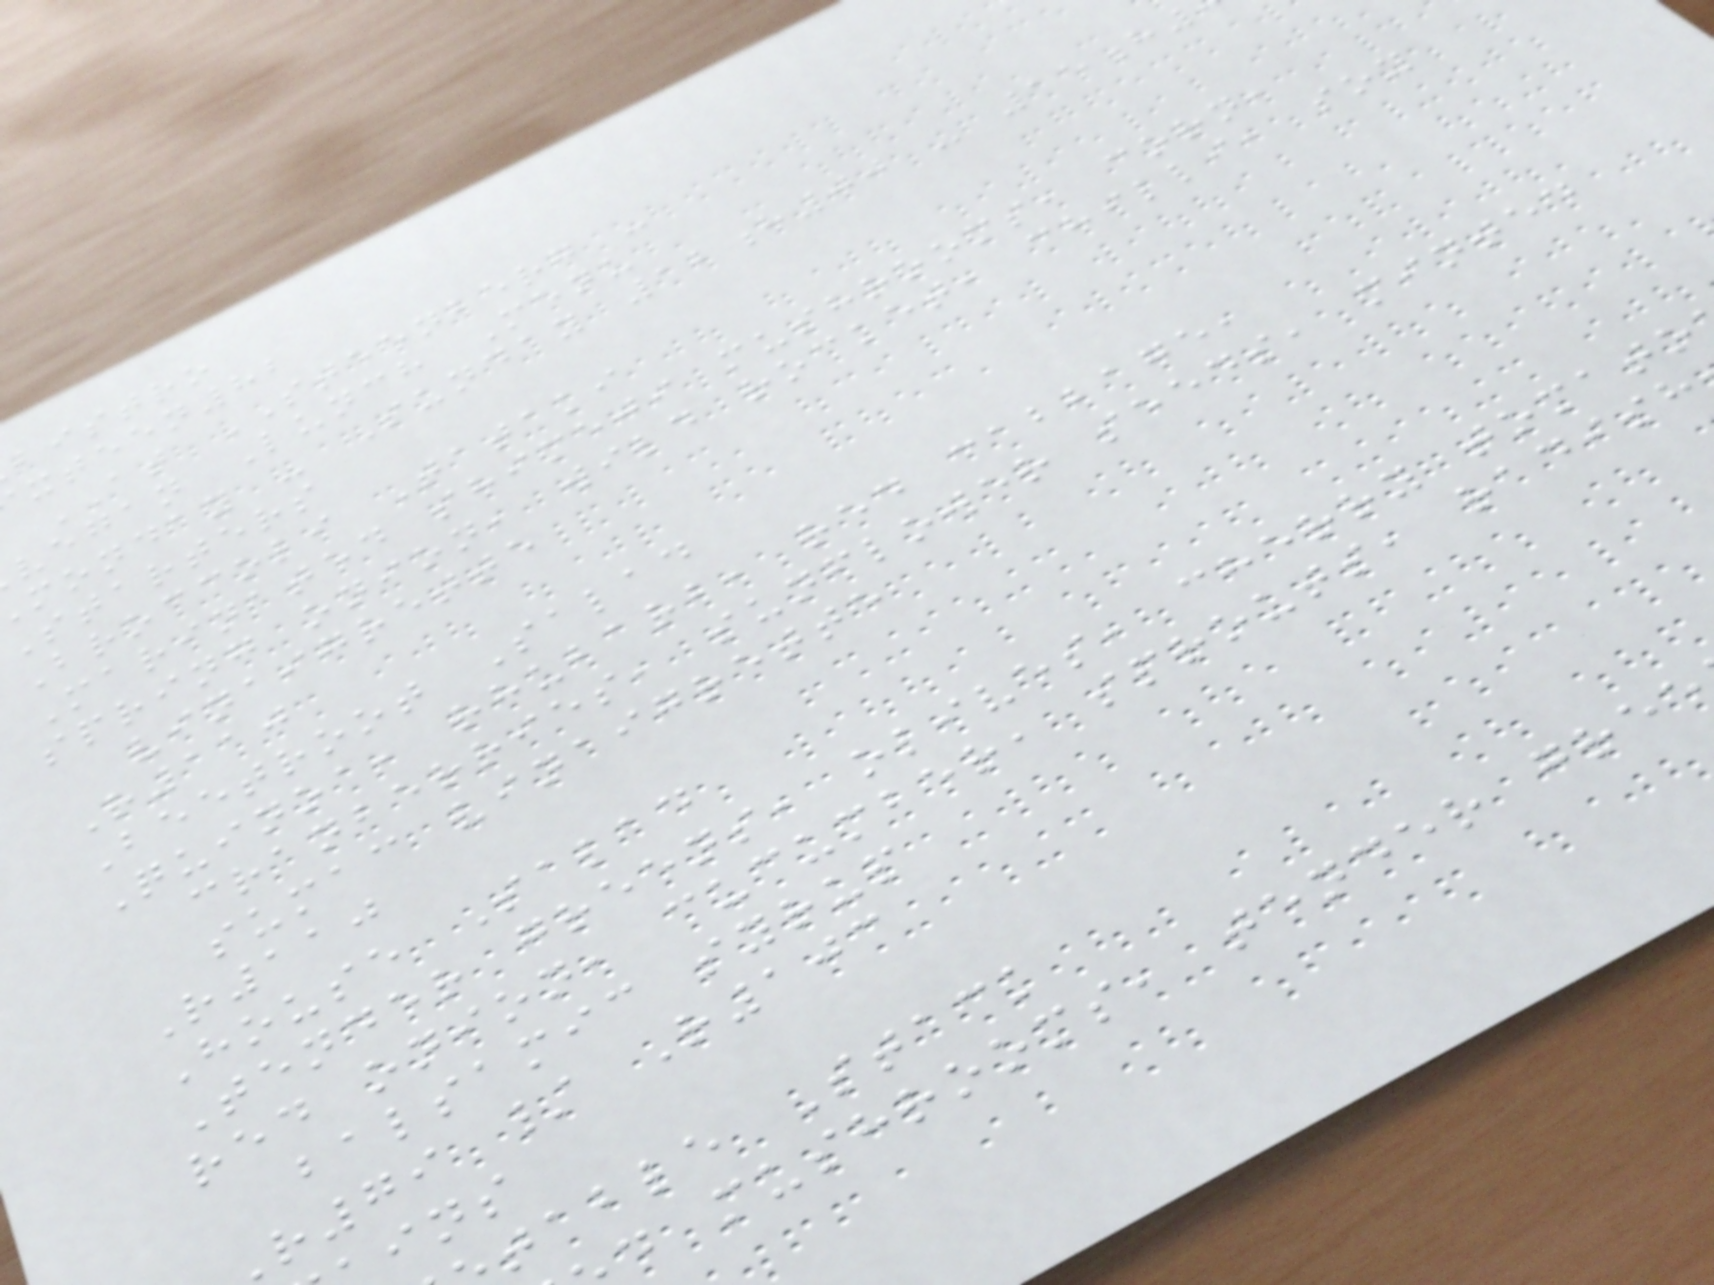bistro
xteen82
AT STEENBERG -
vegan Lunch Menu
monday - Sunday 12h00 - 15h
Starters
Broccoli Tataki
Marinated shimeji mushrooms, corn,
spring onion, wild rocket, chilli, soy
vinaigrette
R110
Beetroot Salad
Quinoa, rhubarb, red cabbage,
cranberries, sunflower seeds, minted
sumac vinaigrette
R110
House Salad
Tender greens, olives, cherry tomato
red onion, cucumber, sprouts, radish
balsamic syrup
r79 / R103
table Stack
d mushrooms, tender gree
